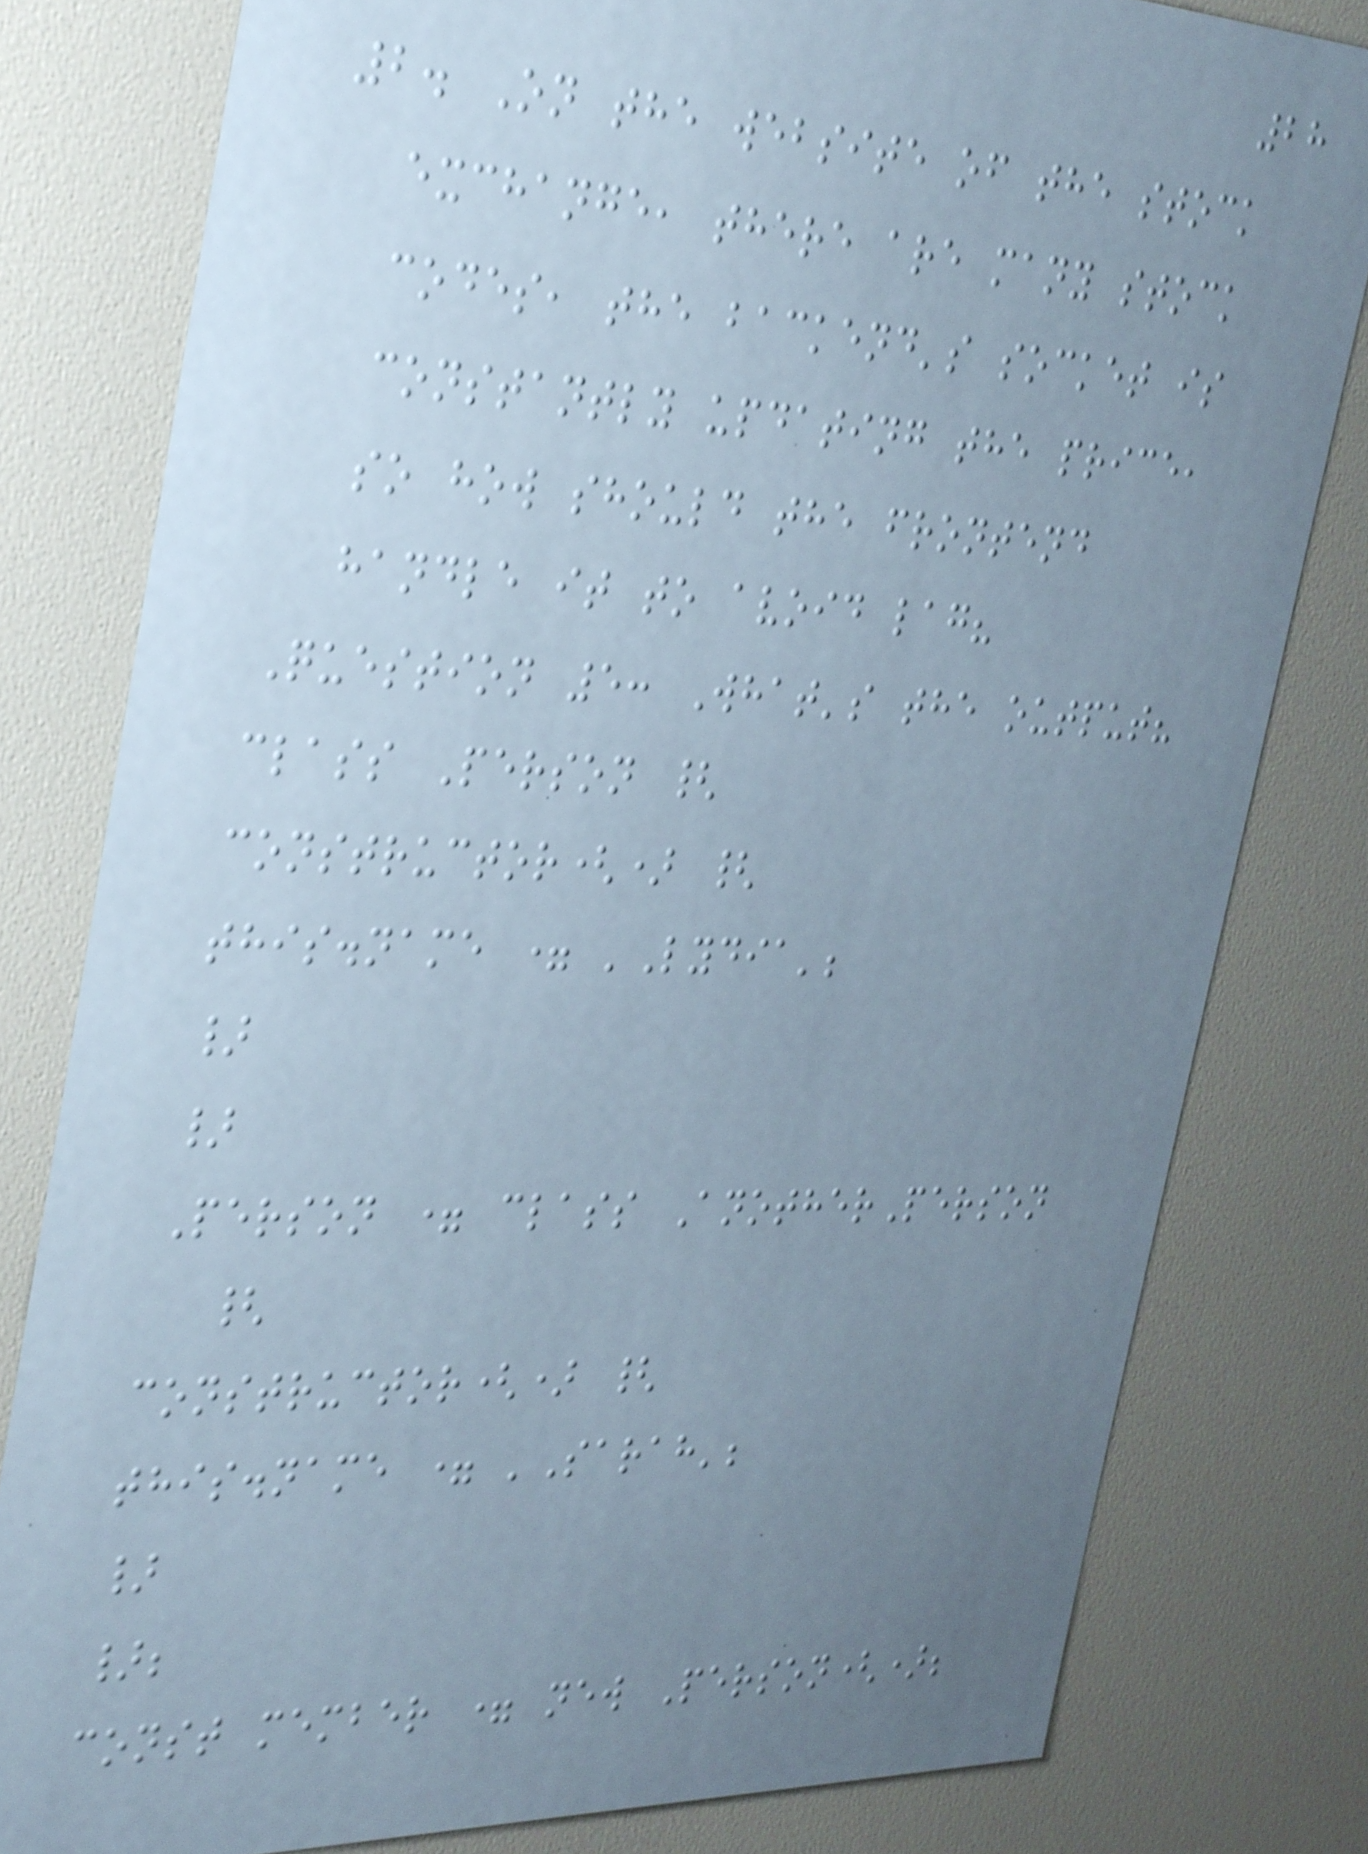28
2. On the website of the stock
exchange, there are many stock
codes, the backend's socket is
constantly updating the price,
so how should the frontend
handle it to avoid lag?
Question 5: What's the output?
class Person {
constructor() {
this.name = 'Lydia';
}
}
Person = class AnotherPerson
{
constructor() {
this.name = 'Sarah';
}
};
const member = new Person();
